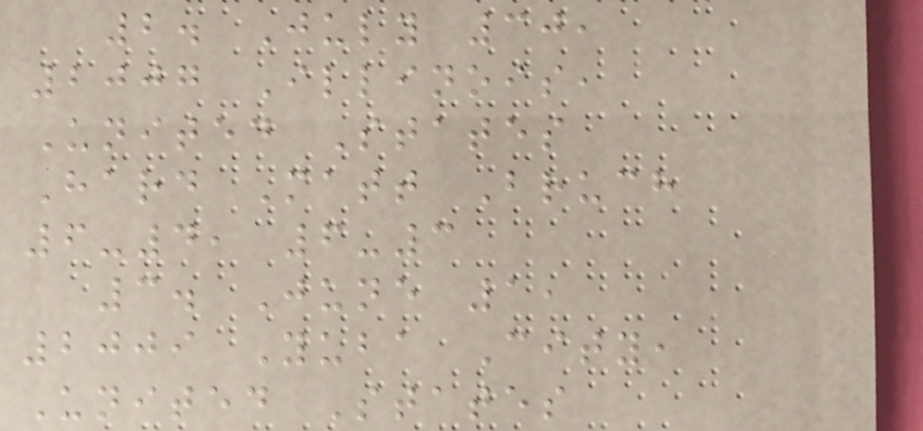2. July 30,
2007 Illinois,
United States
Hard Matt Bruch
6-4, 6-3
3. June 1,
2009 Yuba City,
United States
